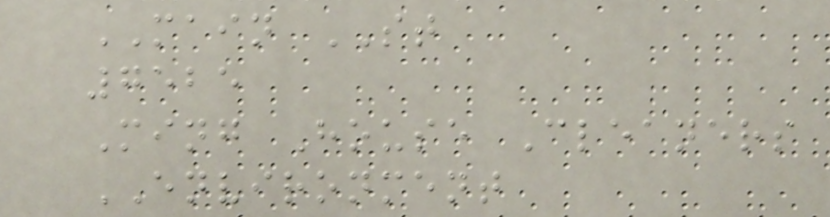MAIN ST
7525
Ming House Cleaners
ENVIRONMENT
